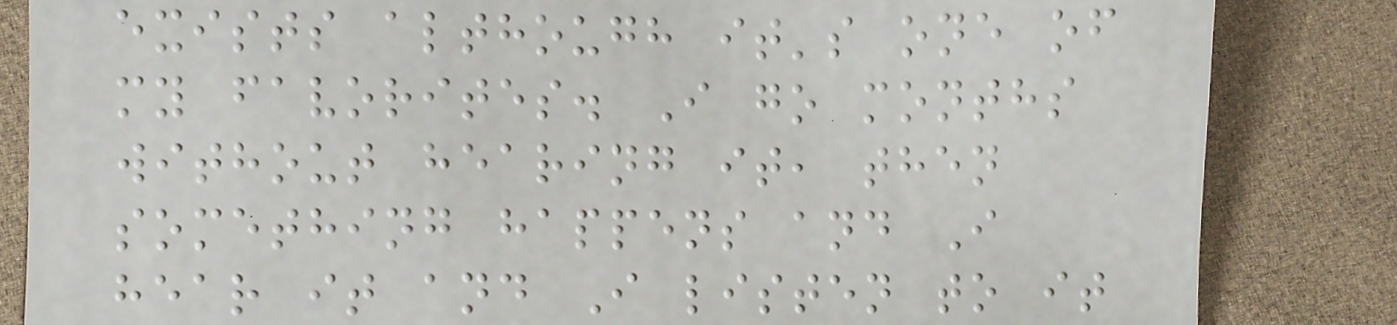exists although it's one of
my favorites. I go months
without hearing it, then
something happens and I
hear it and I listen to it
